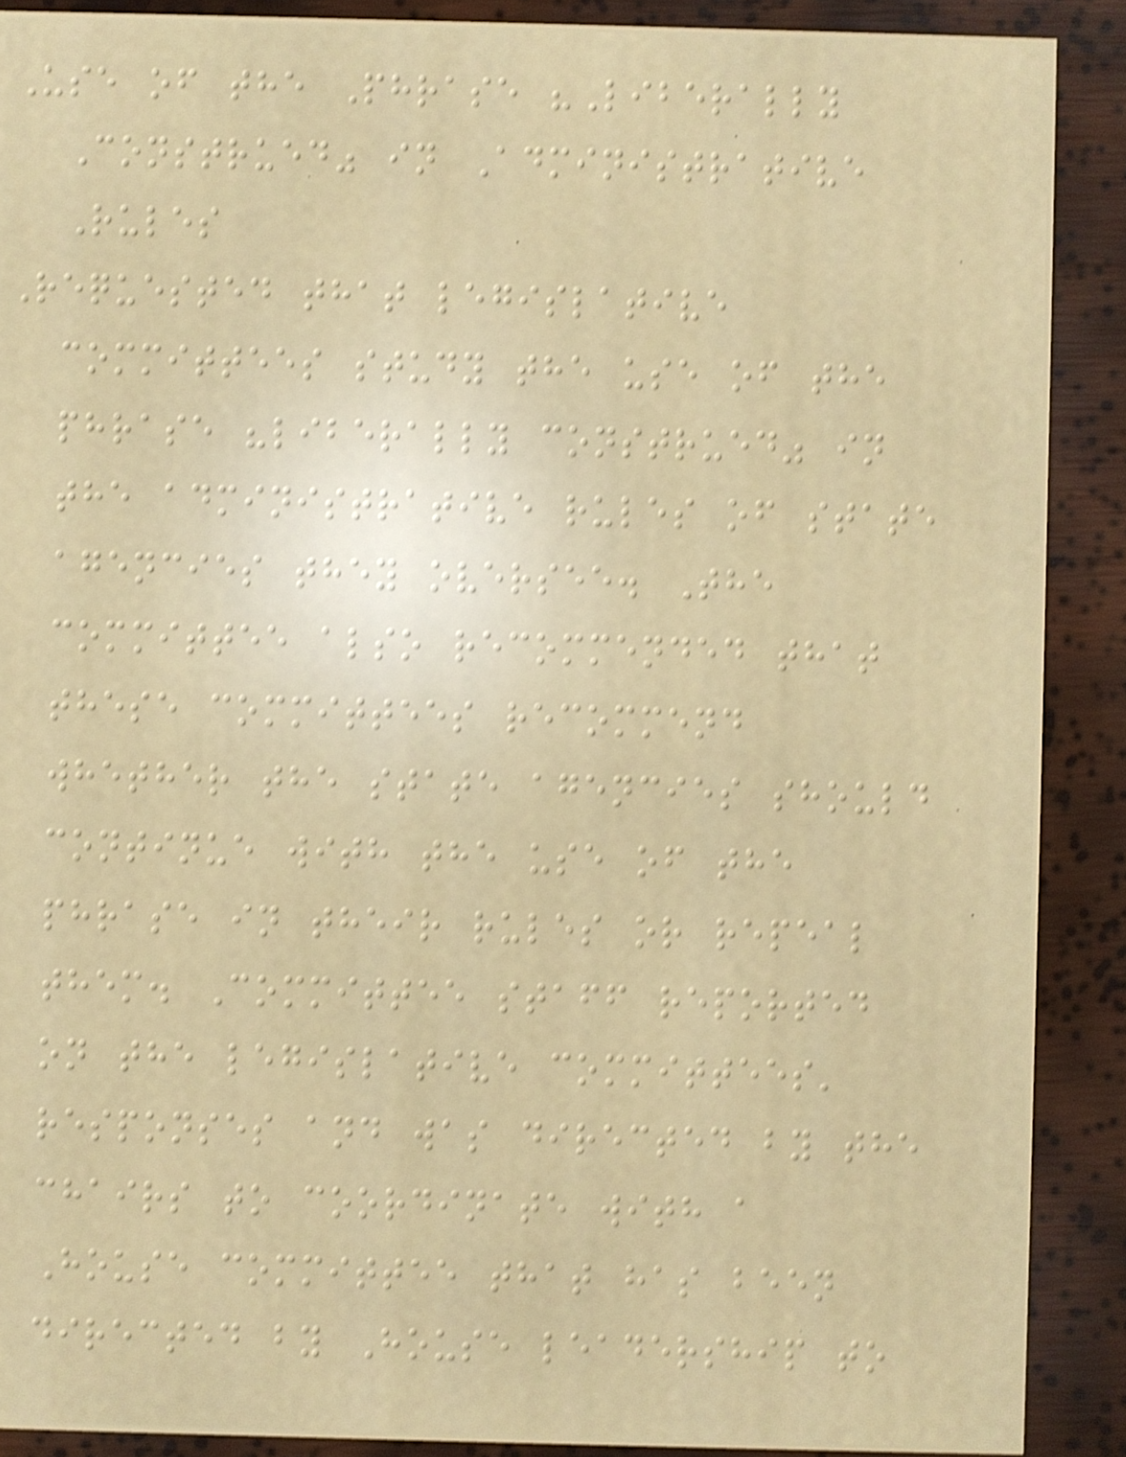Use of the Phrase "Liberally
Construed" in Administrative
Rules
Requested that legislative
committees study the use of the
phrase "liberally construed" in
the administrative rules of state
agencies they oversee. The
committee also recommended that
these committees recommend
whether the state agencies should
continue with the use of the
phrase in their rules or repeal
them. Committee staff reported
on the legislative committees'
responses and was directed by the
chairs to coordinate with a
House committee that has been
directed by House leadership to
